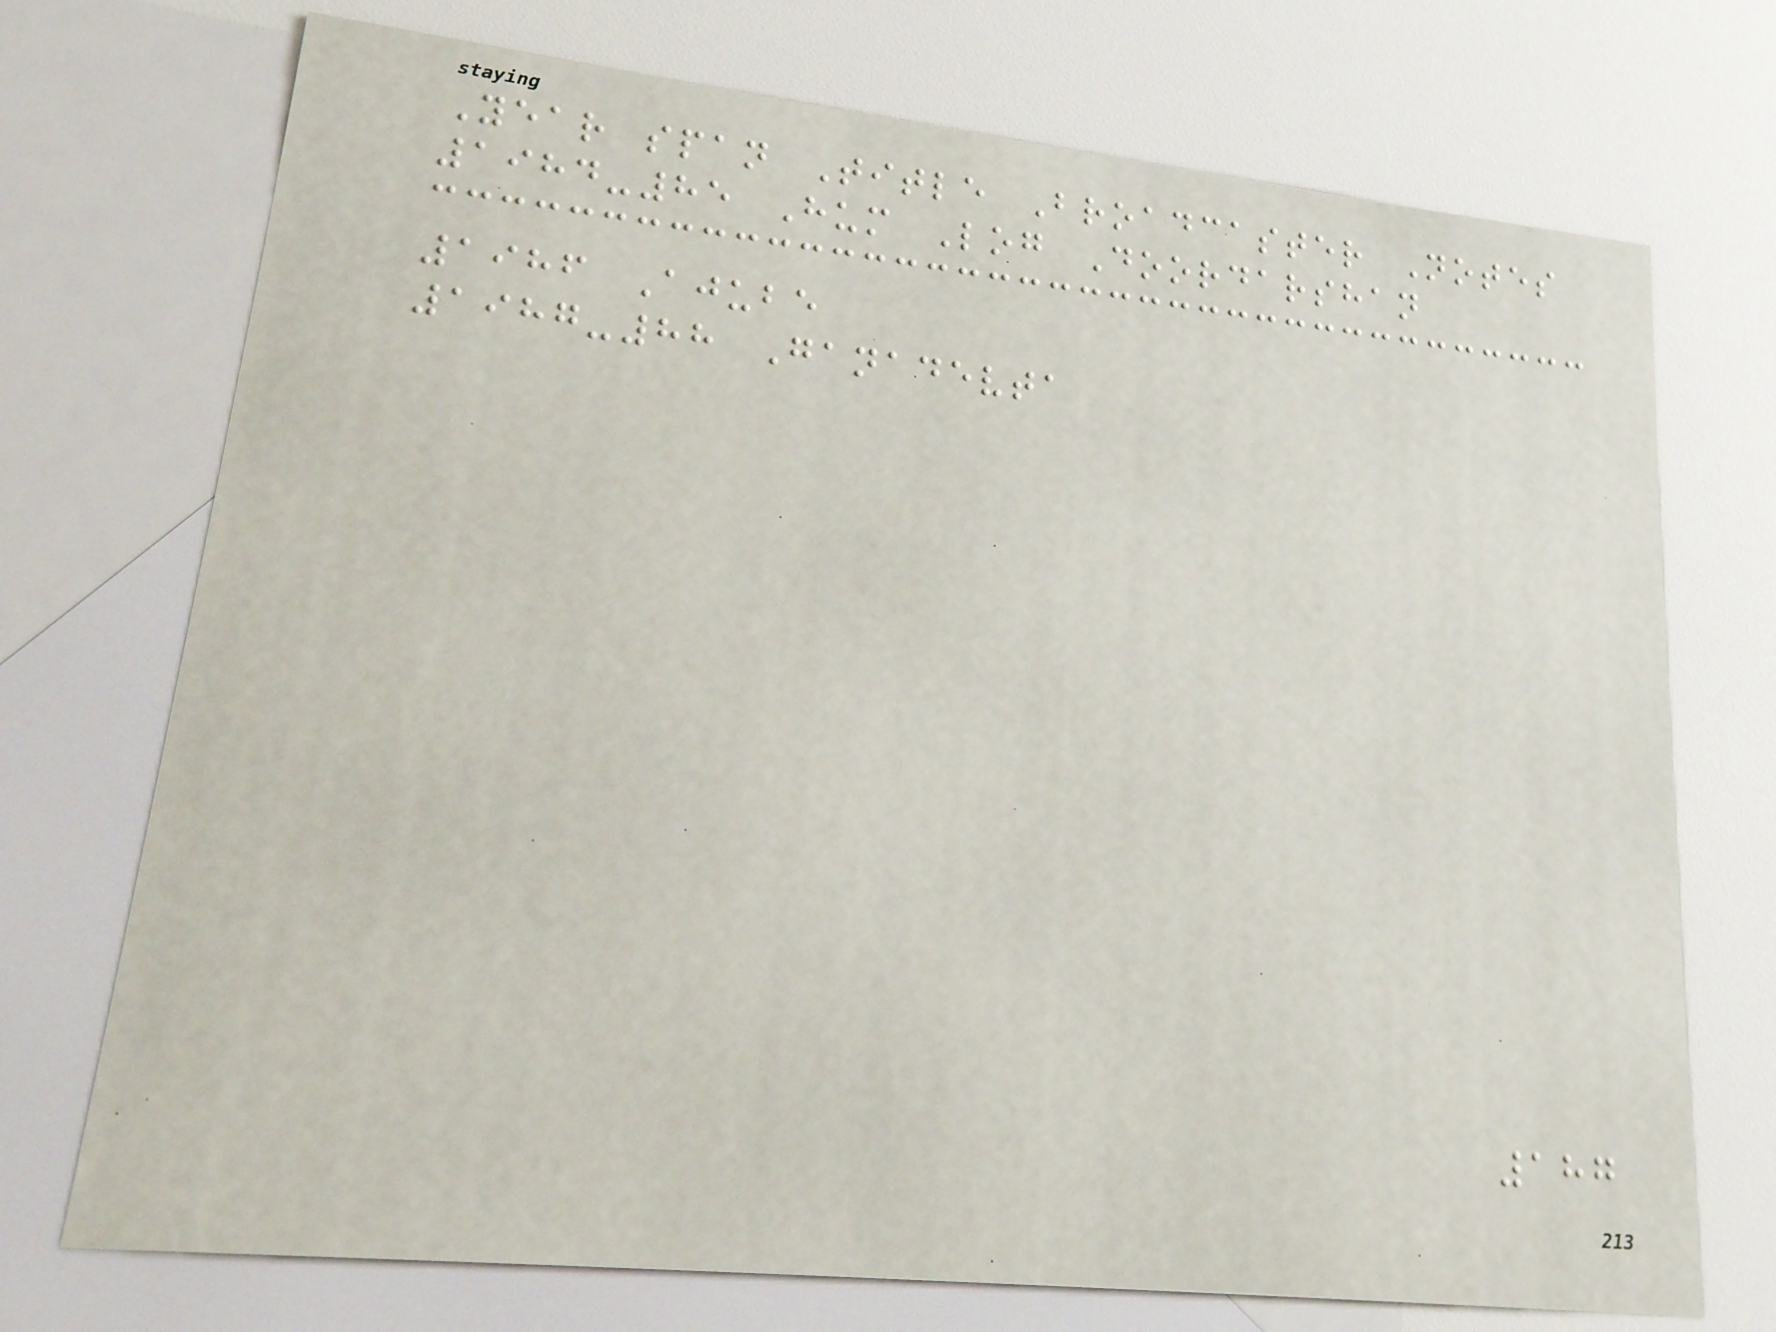Year span Title Broadcaster Notes
1984-85 Hum Log Doordarshan
1986 Ajube
1987-88 Ganadevta
187
